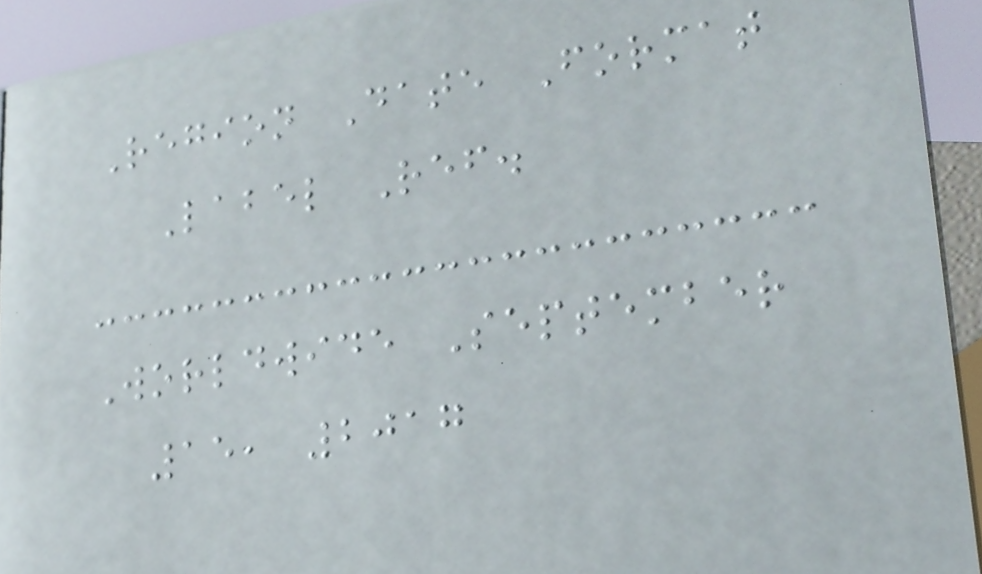Region Date Format
Label Ref.
Worldwide September
15, 2017
